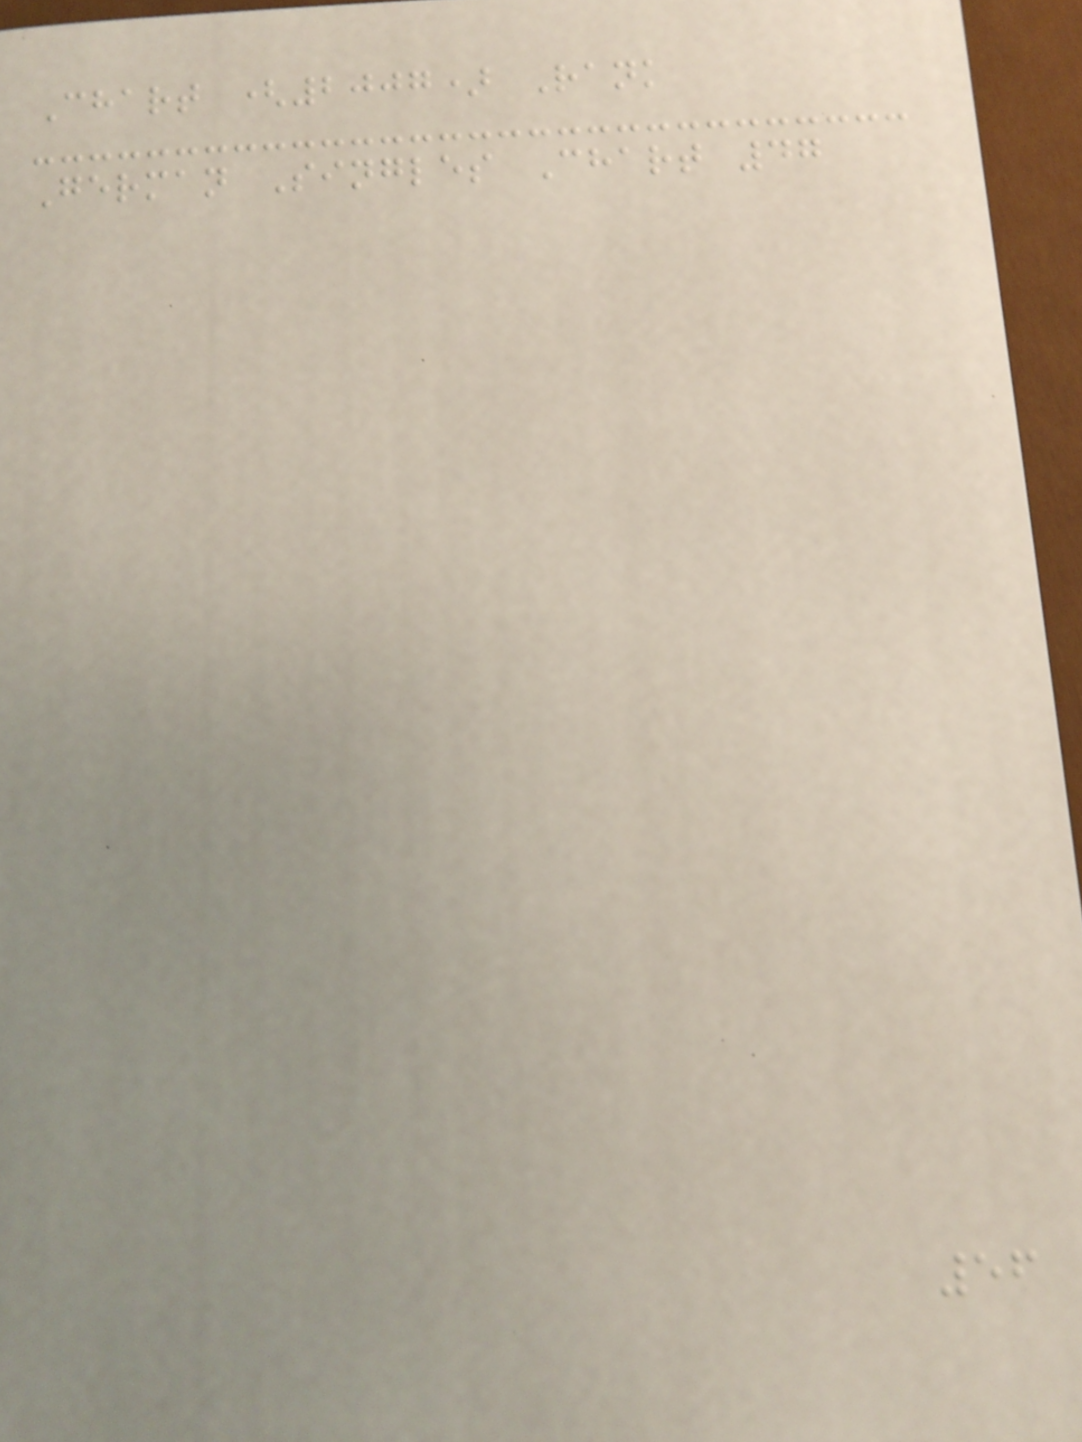Chart (2007) Rank
German Singles Chart 47
56
